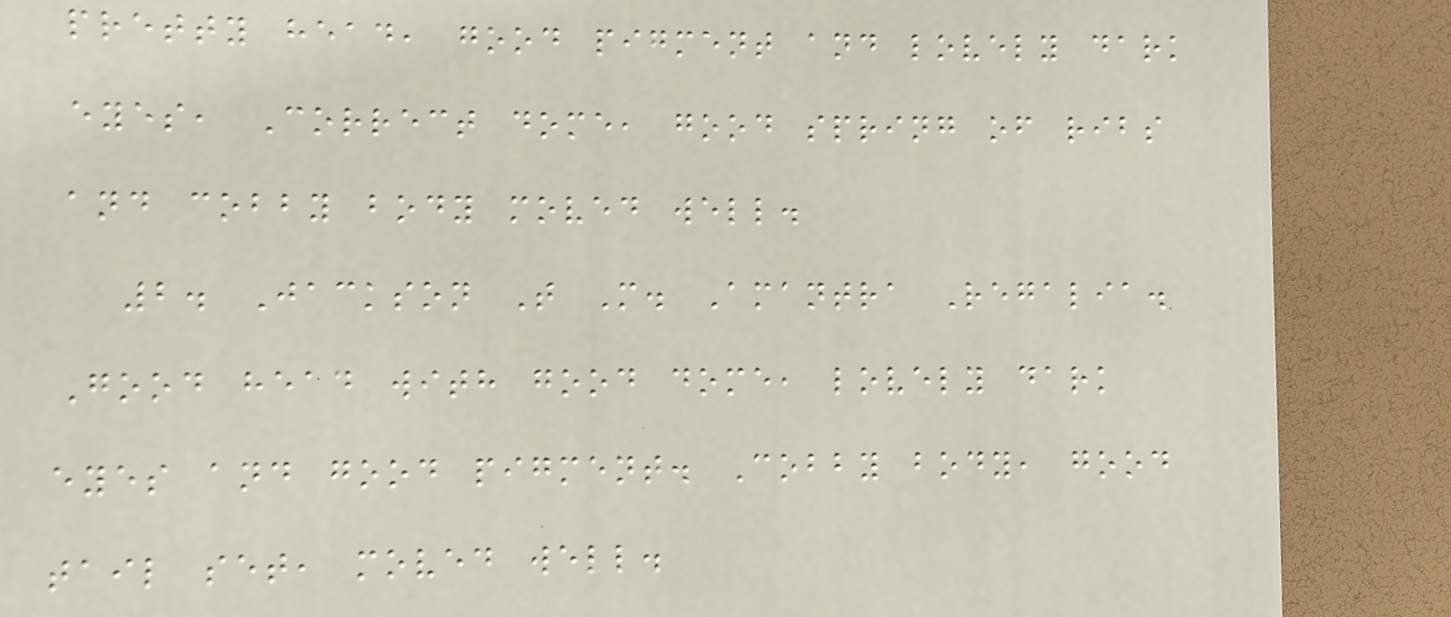pretty head, good pigment and lovely dark
eyes, Correct dome, good spring of ribs
and cobby body moved well.
2. Jackson T M. Amantra Regalia.
Good head with good dome, lovely dark
eyes and good pigment. Cobby body, good
tail set, moved well.
